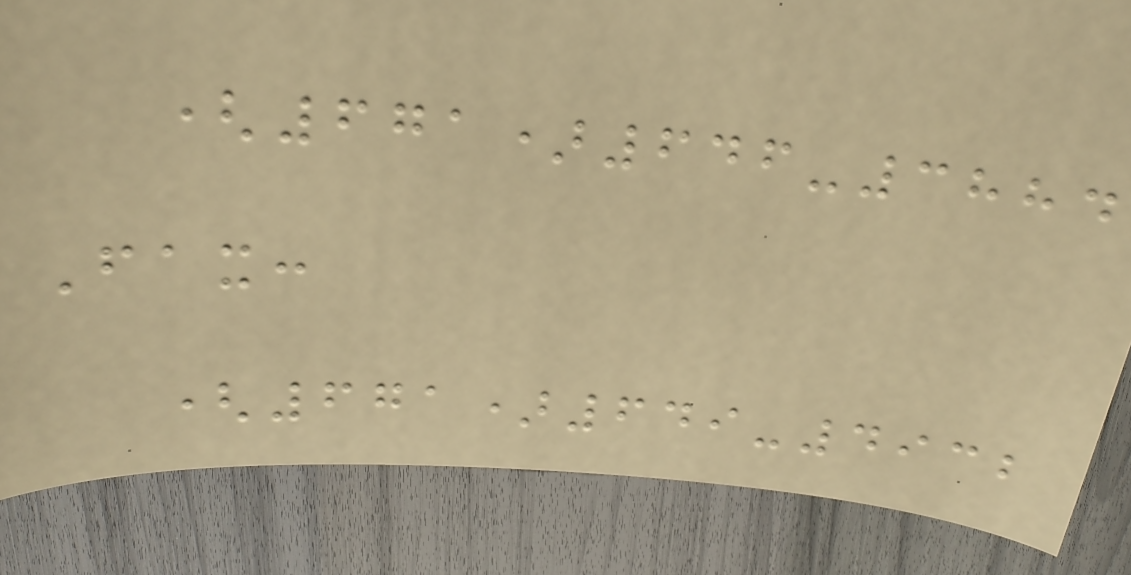(671)646-3884
Fax:
(671)649-4932
